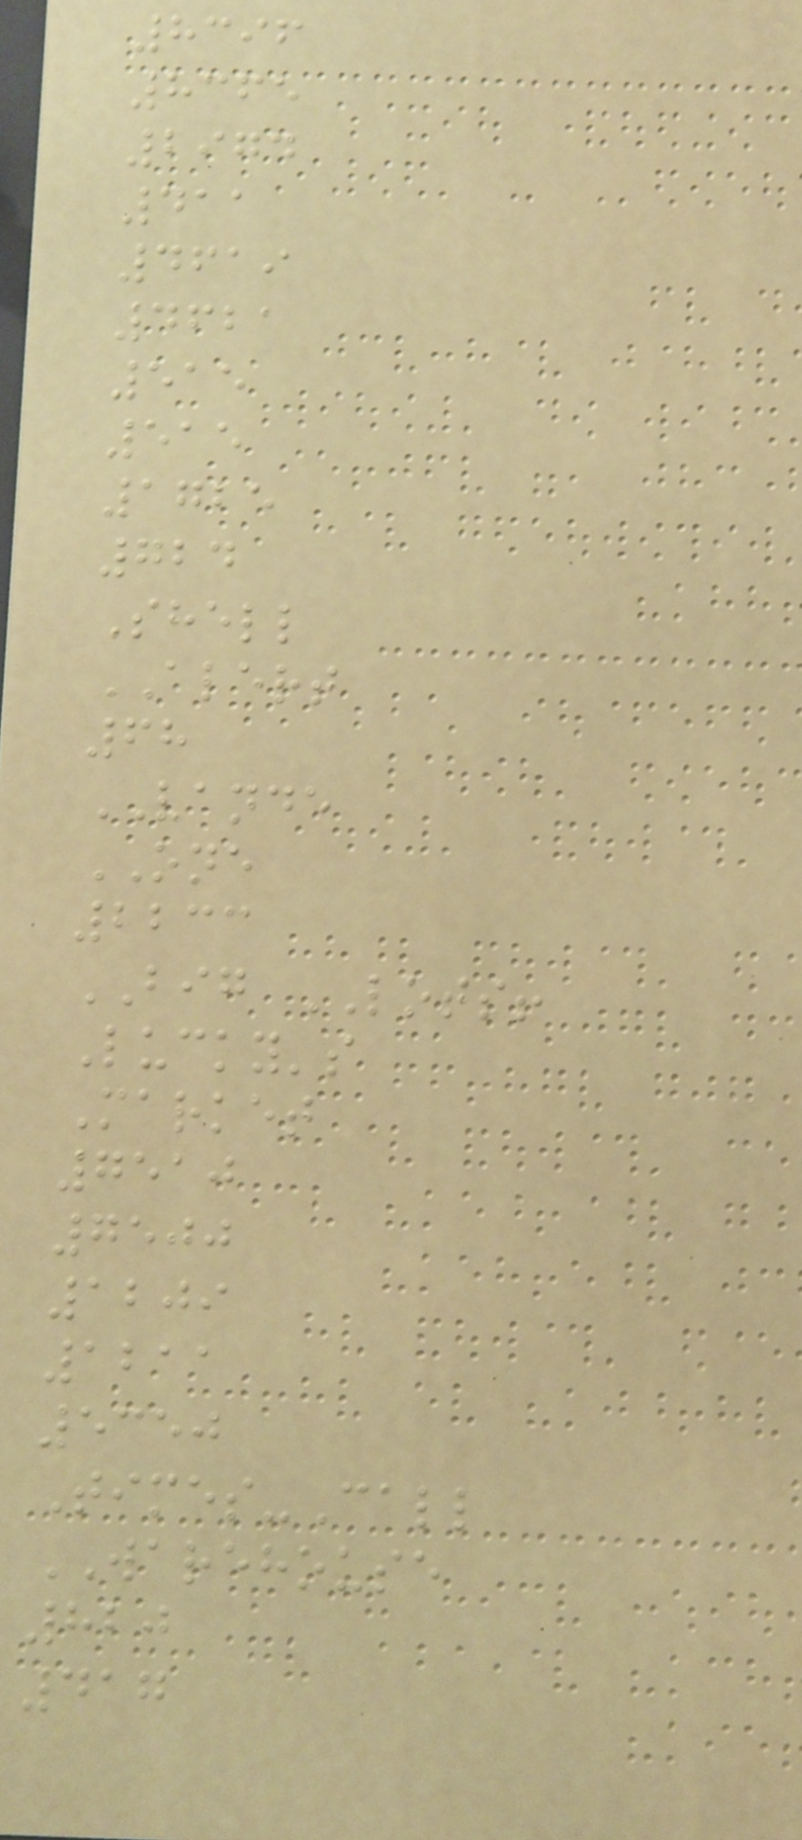8396
8365
2974
411
4619
4621
515
515
1725
724
Shell
ALERT
68
VANDE
ONE
2233
BIG LOTS!
Lucky's
Market
7510
7500
1209
1211
5350
Times-Call
WAREHOUSE
820
417
